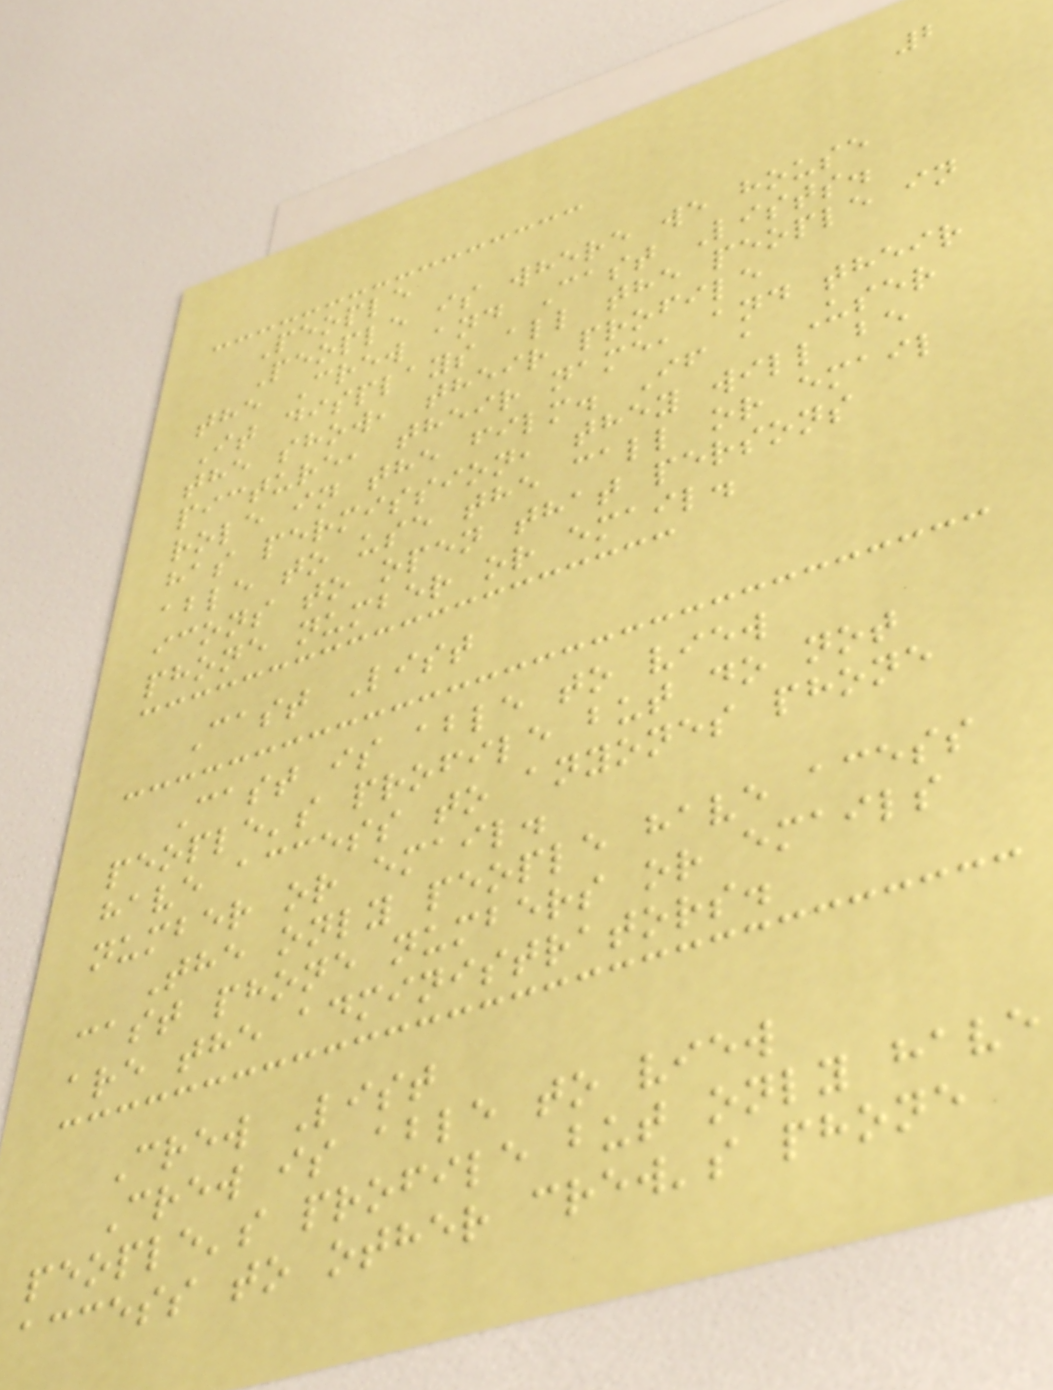2
People
People is where we house
the Crew and Cast Lists.
It displays all the people in
the show, their profile
picture, their name, and their
role in the film. If a User
has permission, they will be
able to use the call or email
icons to open that persons
phone number or email.
Cast List
Cast is able to view
people's profile but do not
have access to anyones phone
number or email.
The only people have acess
cast phone numbers or emails
are the administrators.
Crew List
Crew is able to view
people's profile but only have
access to other crew's phone
